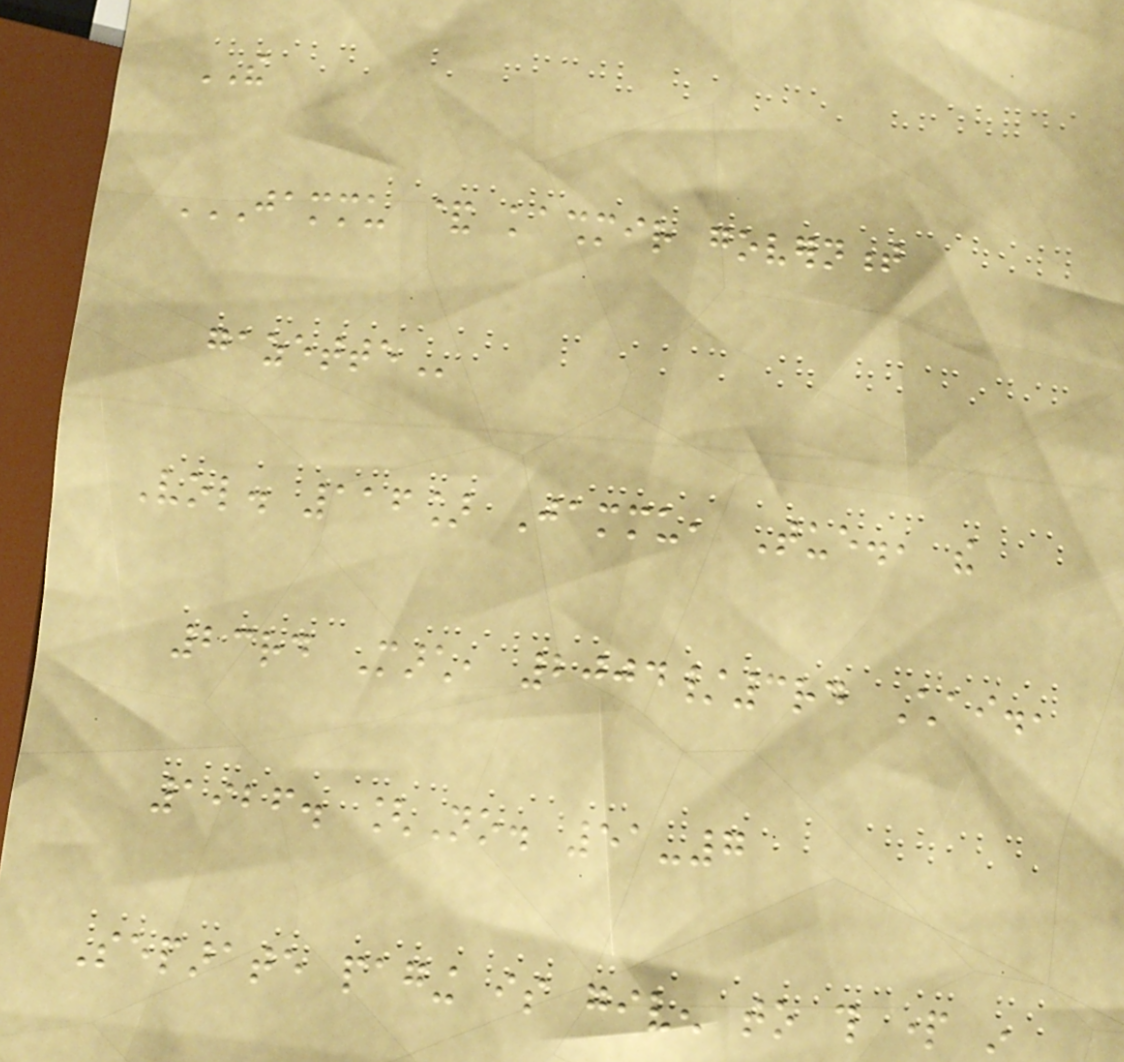THE
JAMMU & KASHMIR GOVERNMENT
GAZETTE
Vol. 116] Jammu, Tue., the
23rd March, 2004/3rd Chai.,
1926. [No. 51-7
Separate paging is given to this part in
